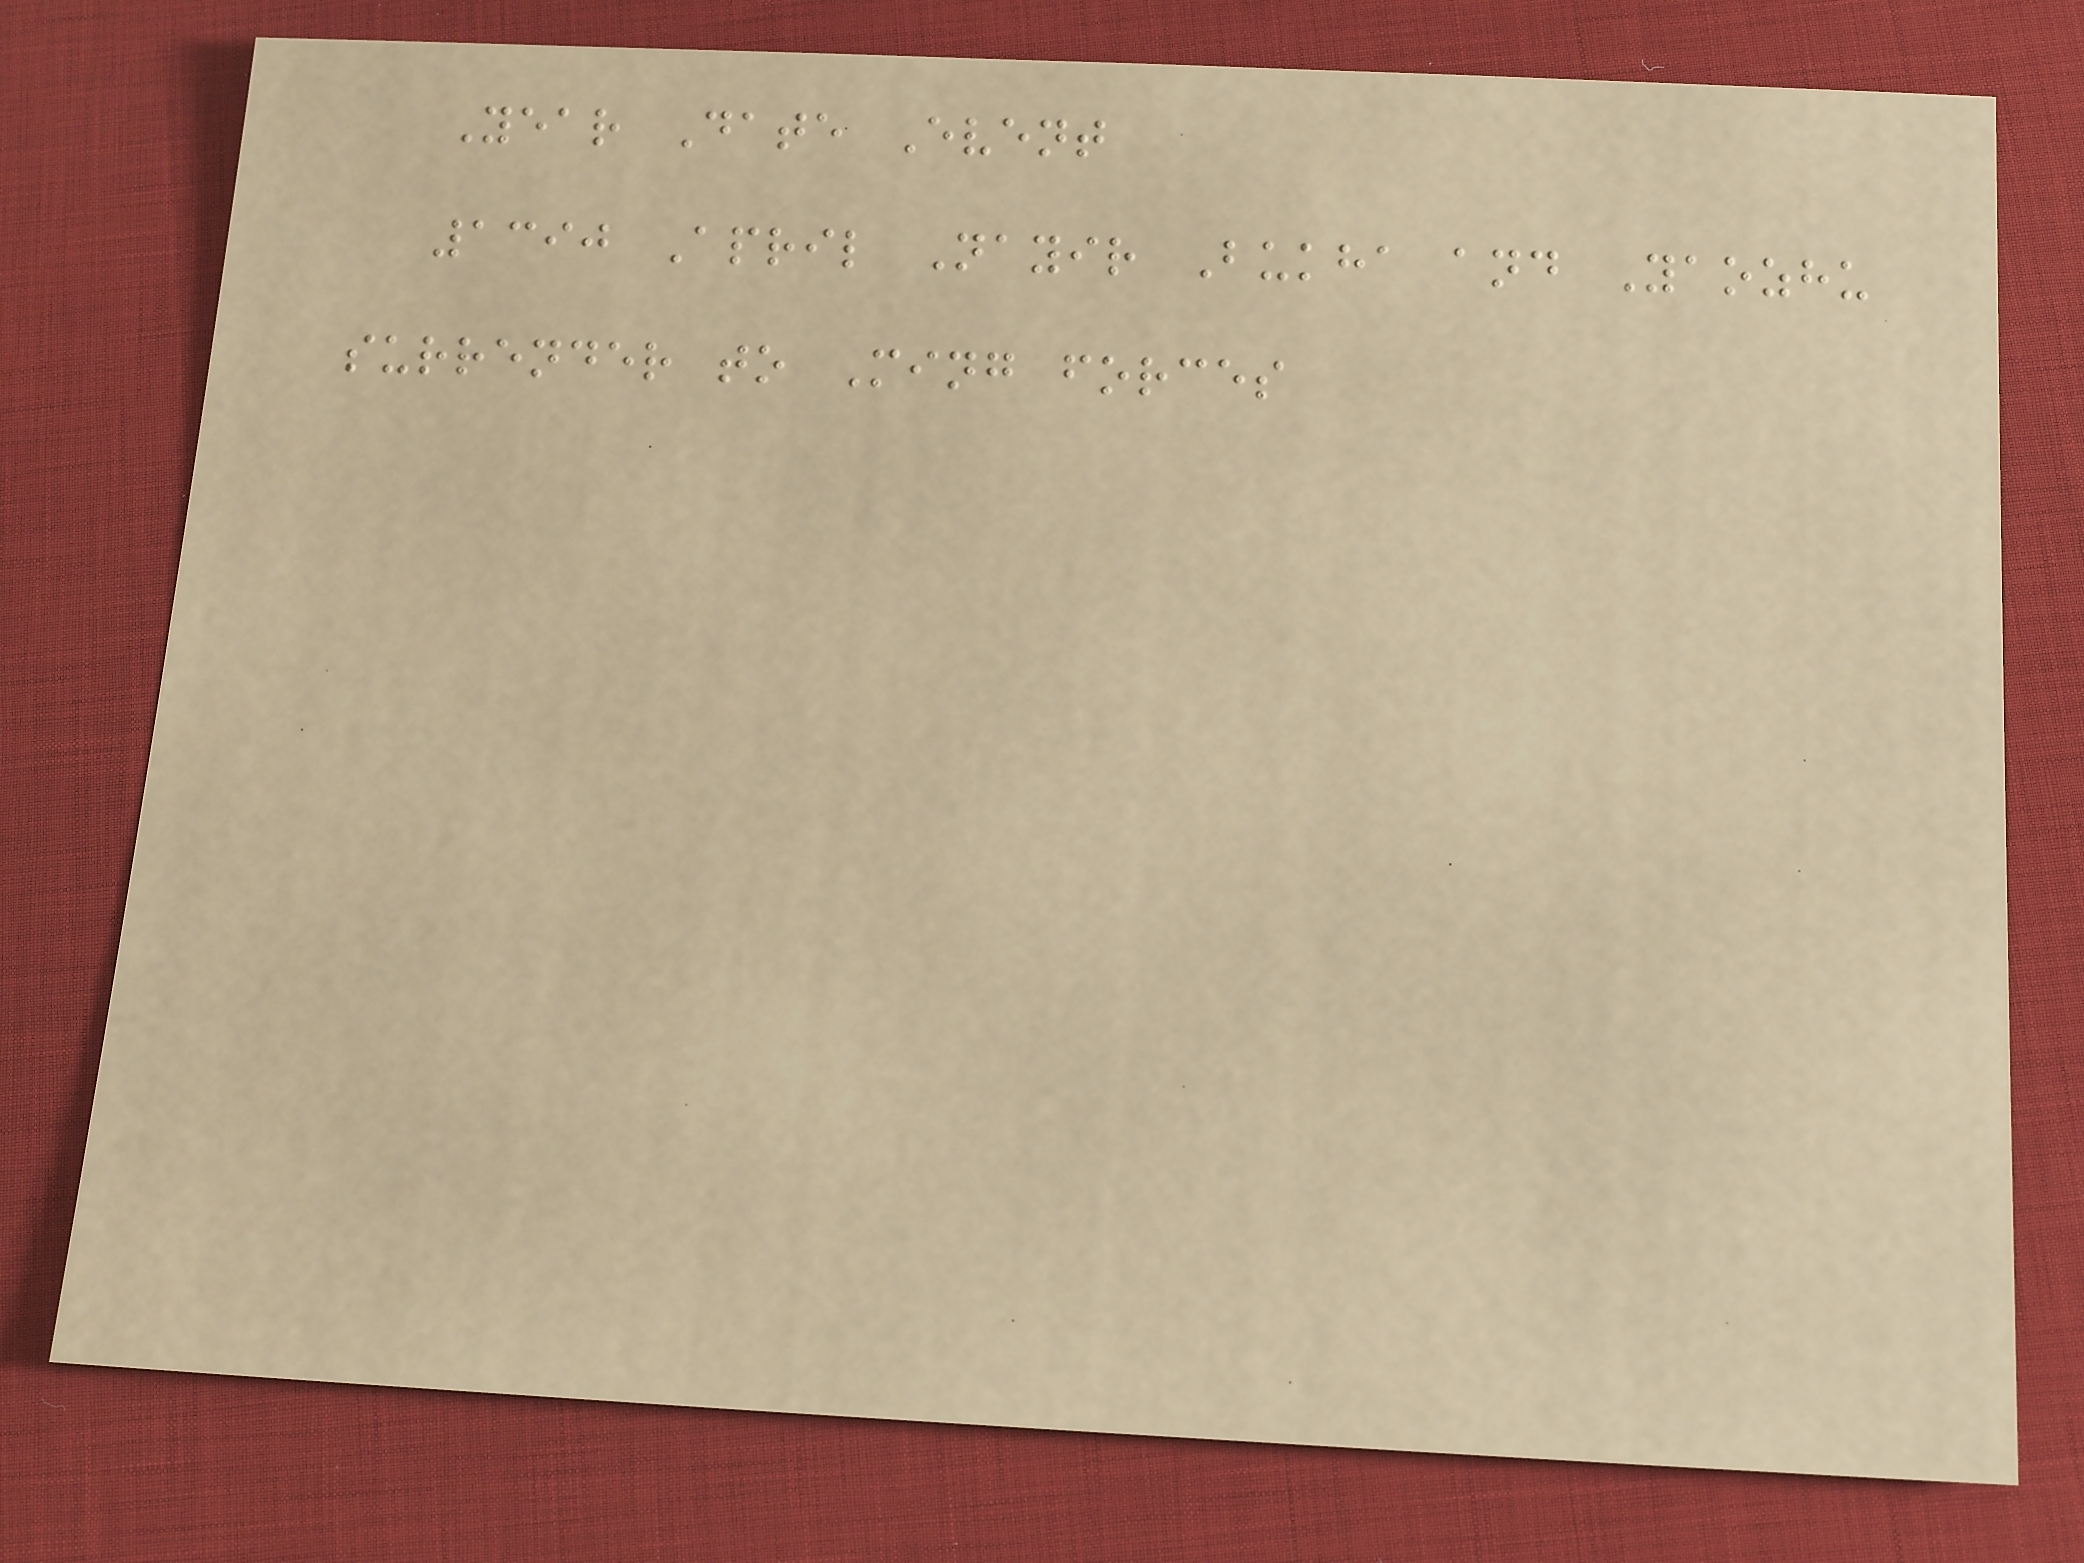Year Date Event
1390 April Nayir Bukha and Yaozhu
surrender to Ming forces
